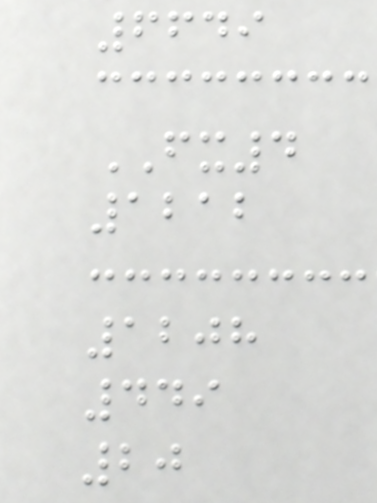6649
FX4
1212
1208
449
20
